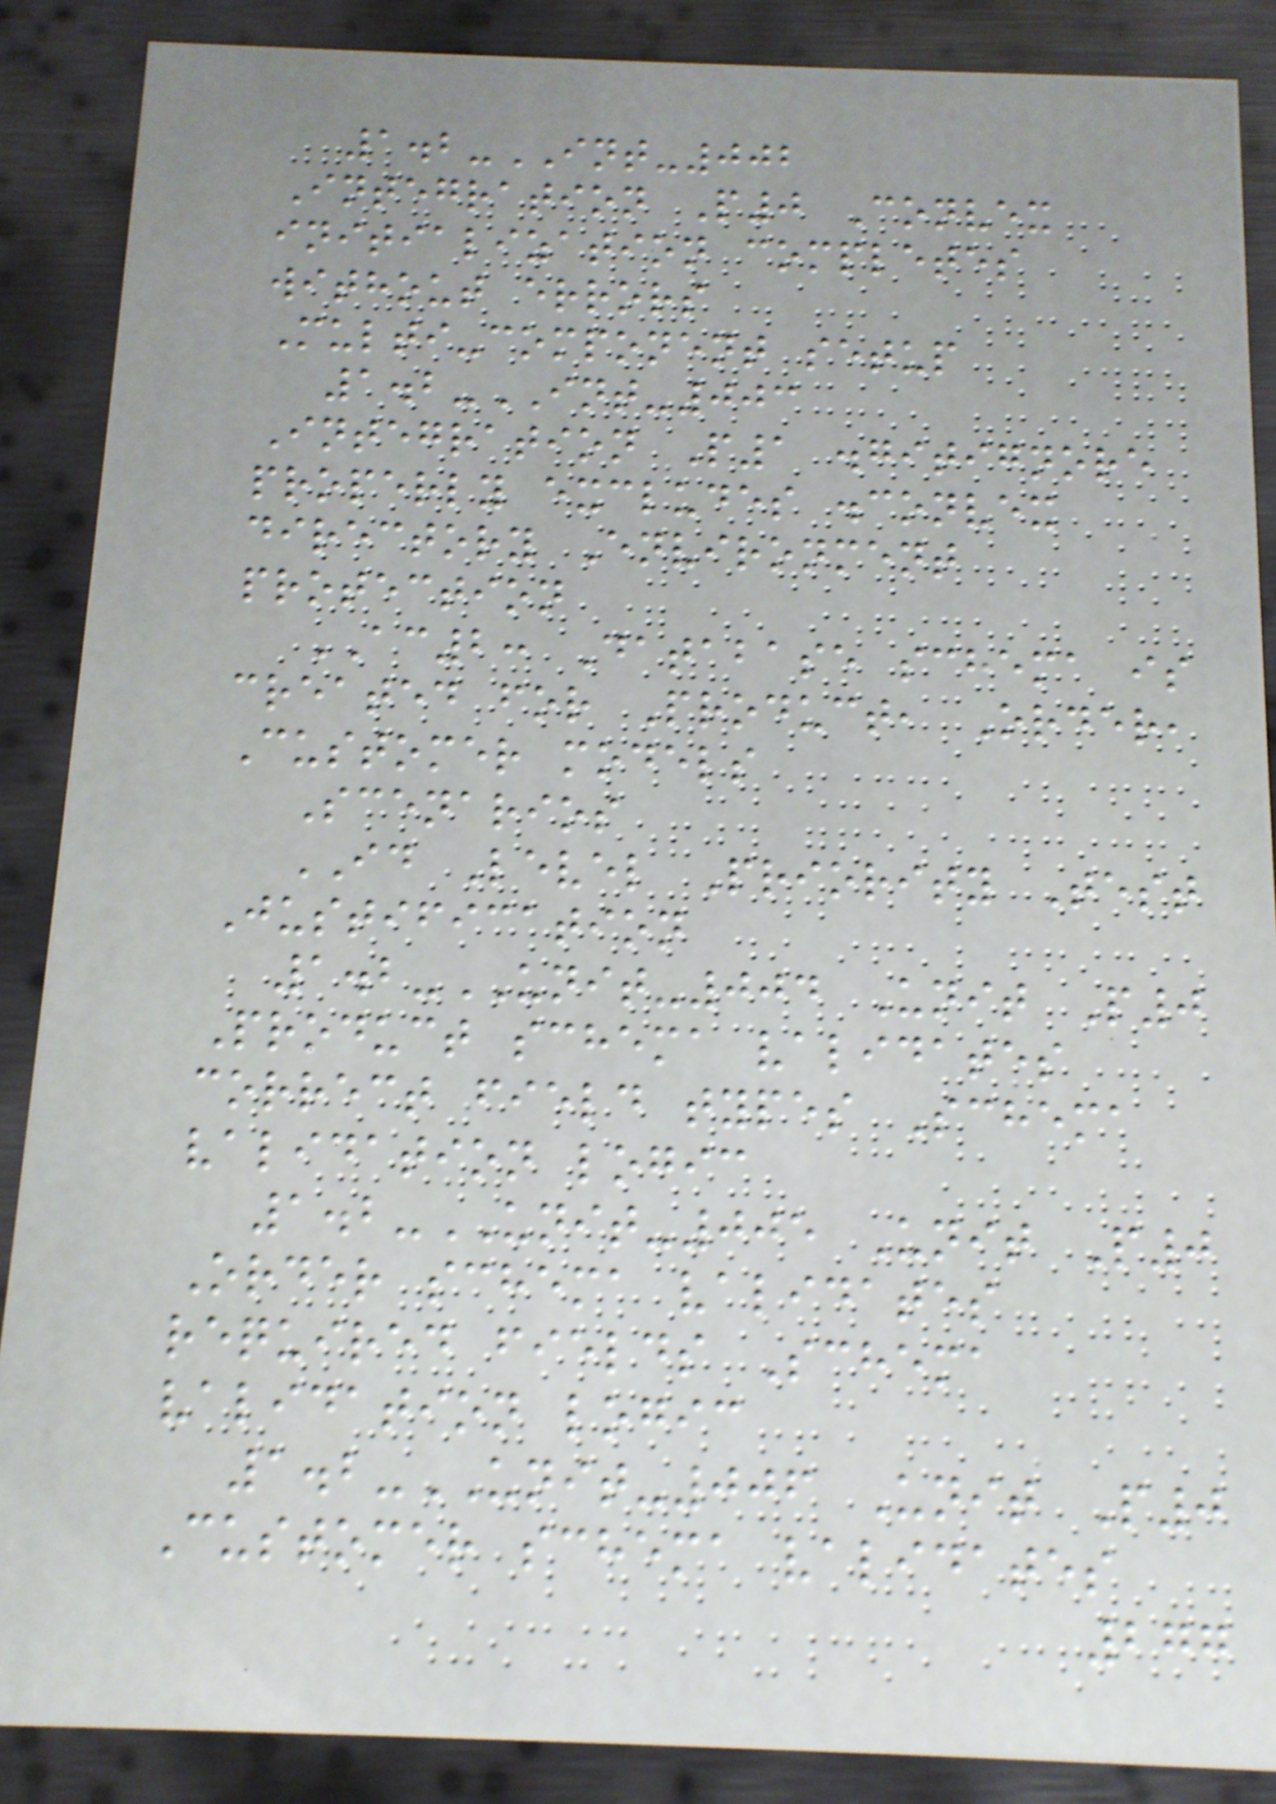1.2-INT-002
Integration P0 Convex
initialization completes
without errors
Multi-component setup
1.2-INT-003
Integration P1 .gitignore
properly excludes .convex
directory Environment
protection
AC2: Database schema is
created for Product, Order,
Customer models
Scenarios
ID Level Priority Test
Justification
1.2-UNIT-004 Unit P0
Product schema validates
correct field types Schema
validation logic
1.2-UNIT-005 Unit P0
Order schema validates
required fields Schema
validation logic
1.2-UNIT-006 Unit P0
Customer schema validates
277
